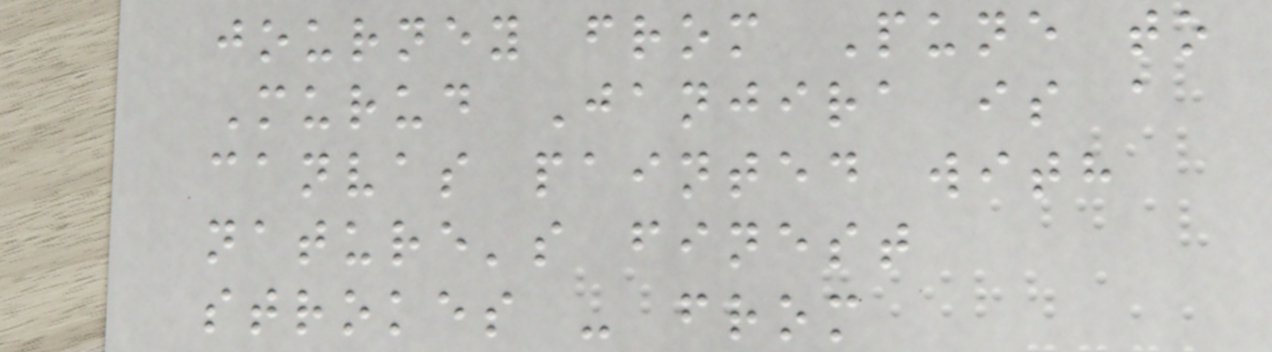journey from Pune to
Murud Janjira is a
canvas painted with
nature's finest
strokes - from
